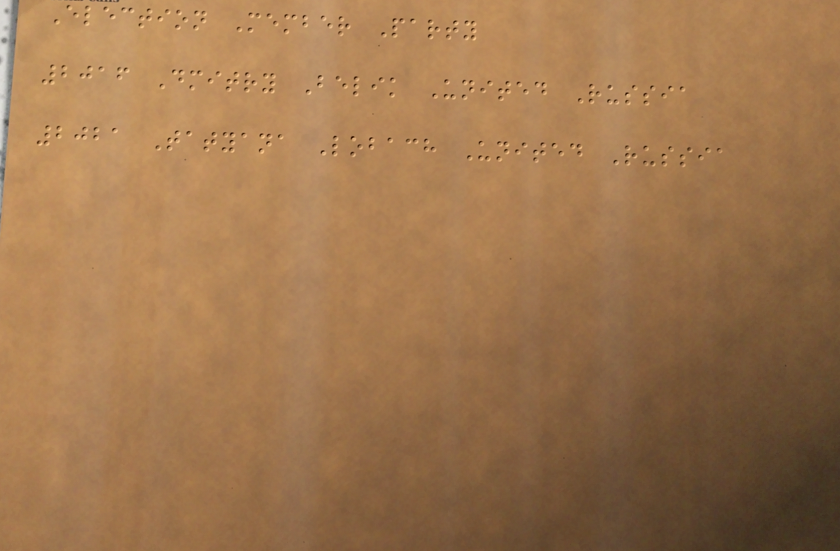Election Member Party
2016 Dmitry Belik United Russia
2021 Tatyana Lobach United Russia
